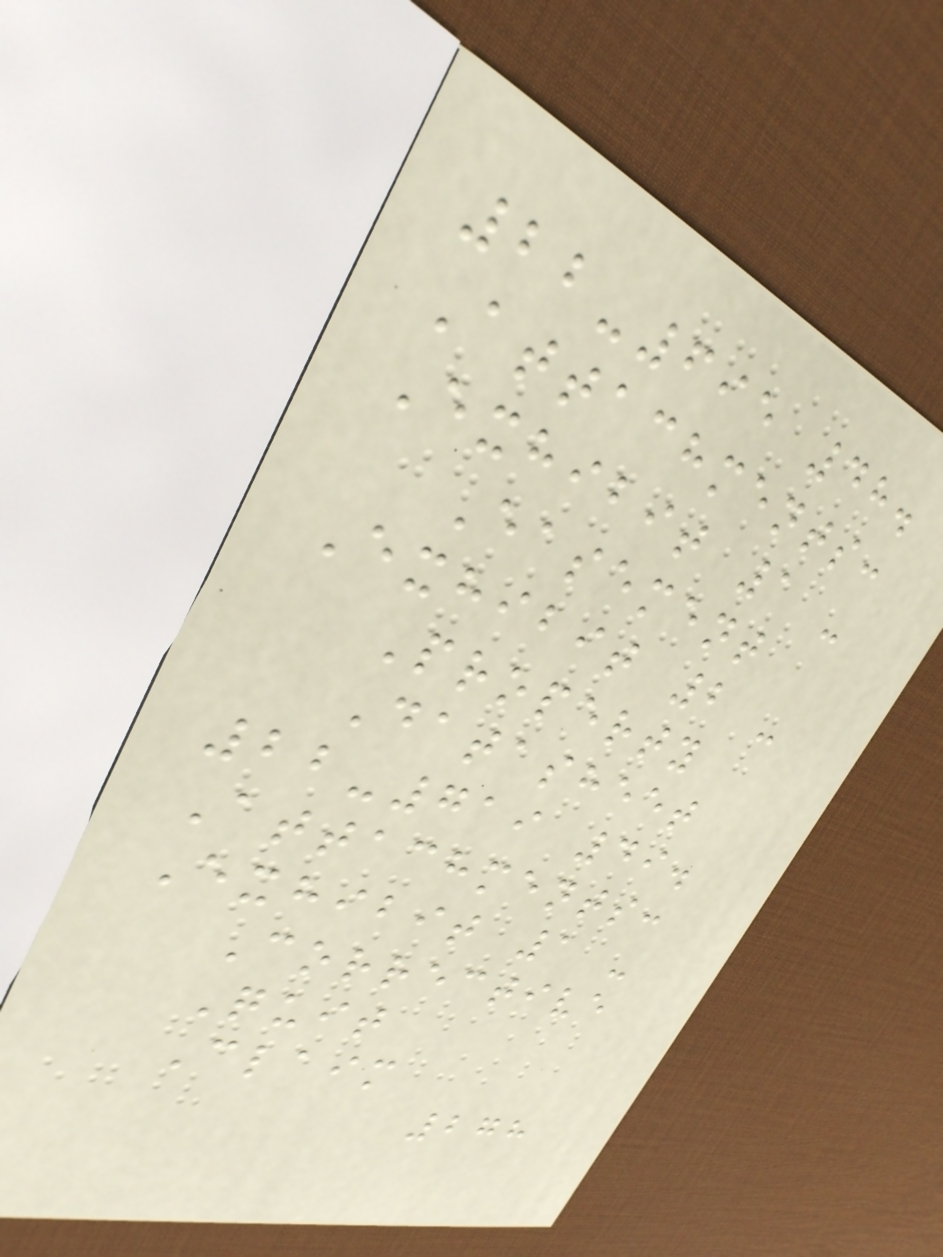22-695 48.
Attachments:
Exhibit 1 -
Easement
Exhibit 2 -
Property
Datasheet
22-719 49.
Attachments:
Exhibit 1 -
Corrective
Quit
Claim
278
